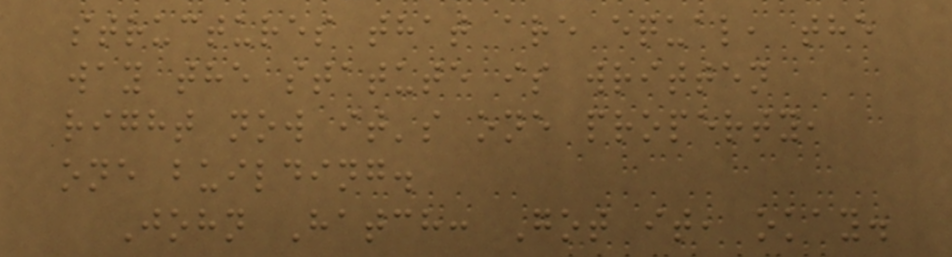structures that are equal, the
way the statute is written
right now it's one property,
one building.
John Hatch: Got it, okay.
